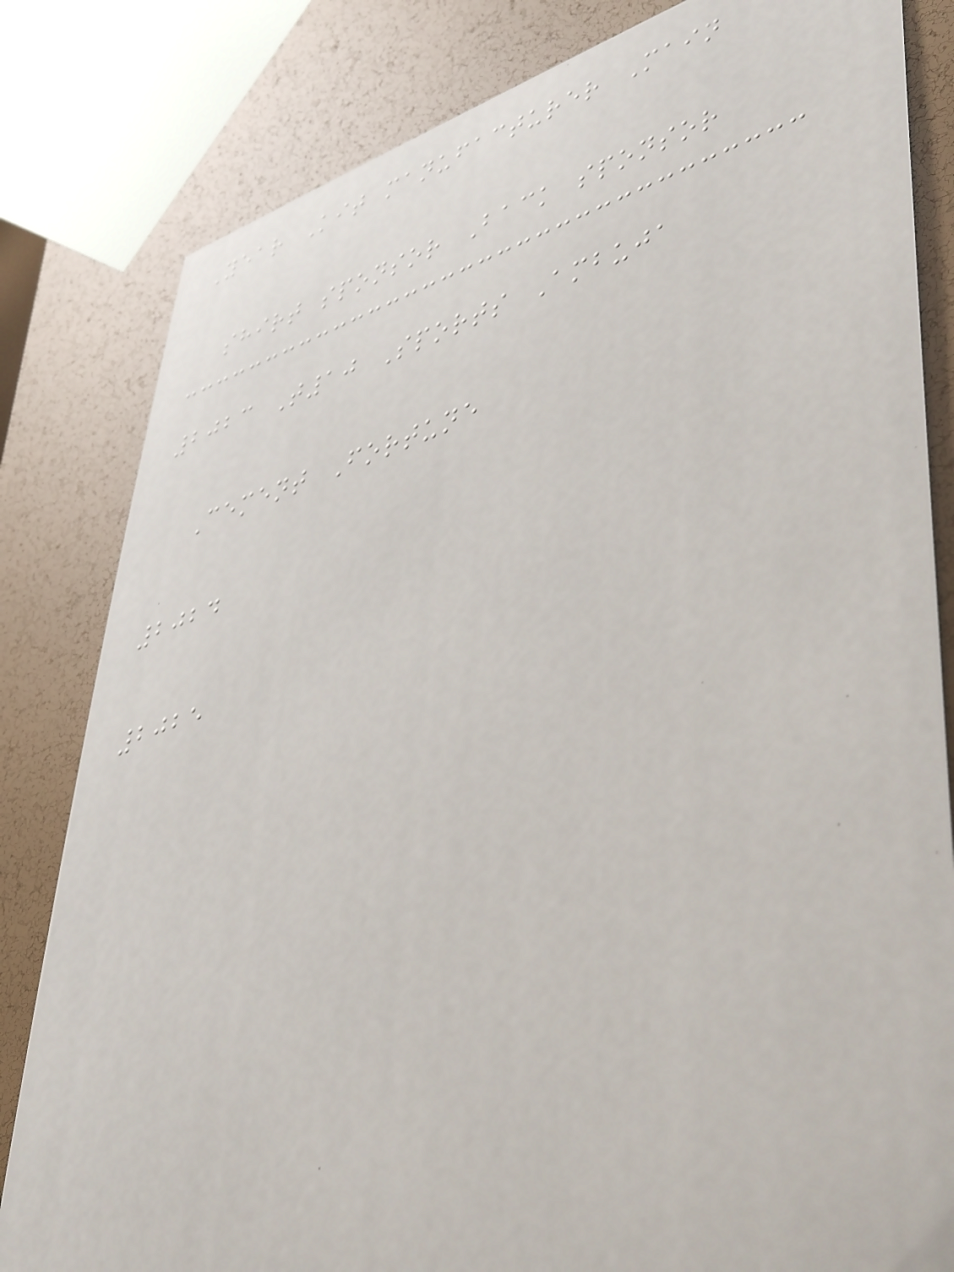Year Kit manufacturer Main
shirt sponsor Back sponsor
2023 T10 Sports Ambuja
Cement Fortune
2024
2025
